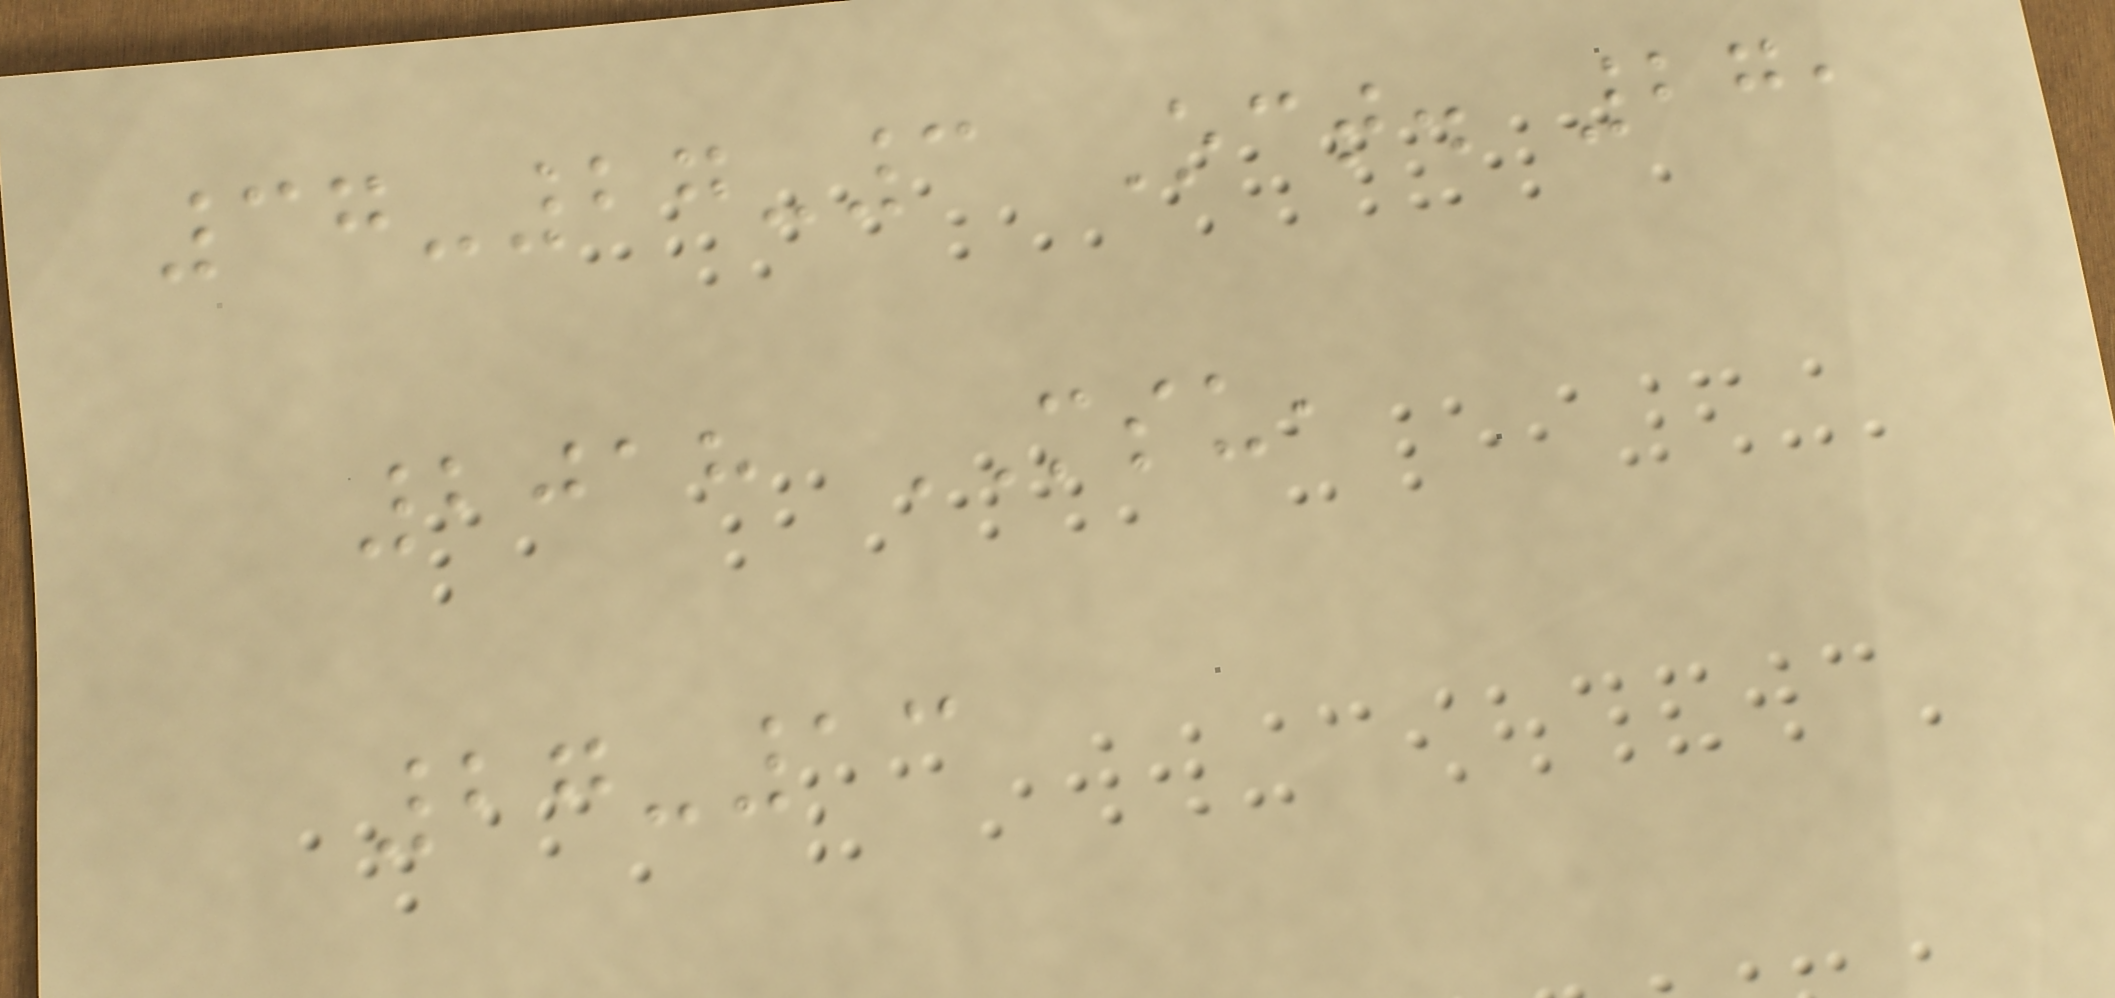37-27-3 Oct. 27,
2018 MSU,
27-13
